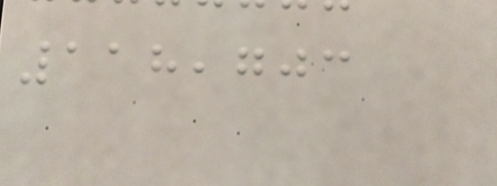118,703
